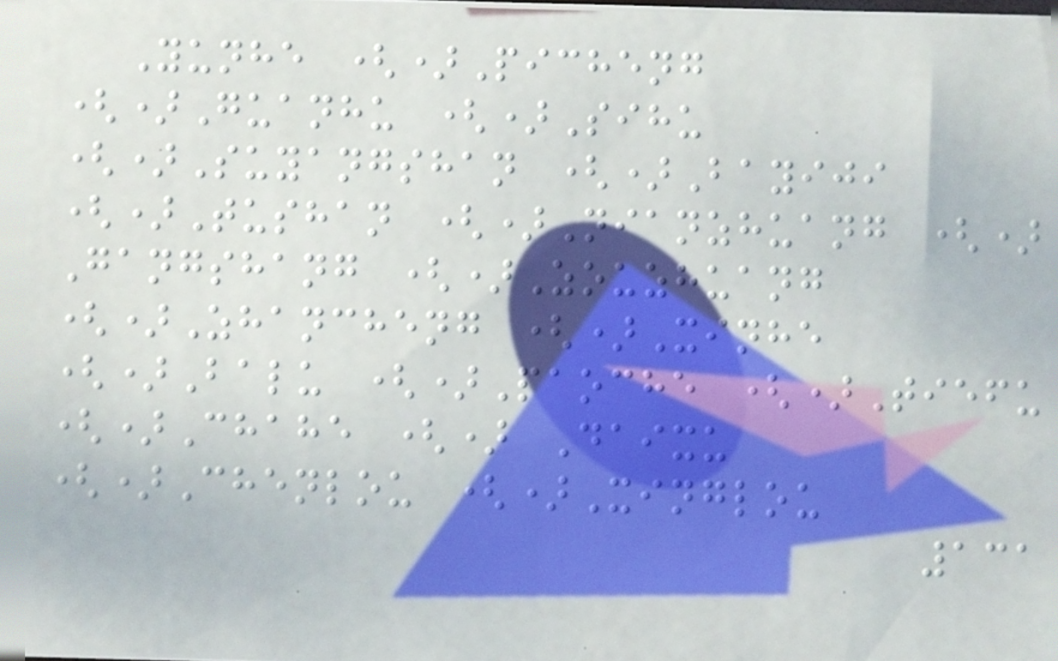Yunhe ()Picheng
()Guanhu ()Sihu
()Suyangshan ()Bayiji
()Tushan ()Nianzhuang ()
Gangshang ()Zouzhuang
()Zhancheng ()Xinhe
()Balu ()Paoche ()Tiefu
()Chahe () Daixu
()Chenlou ()Xinglou
131
